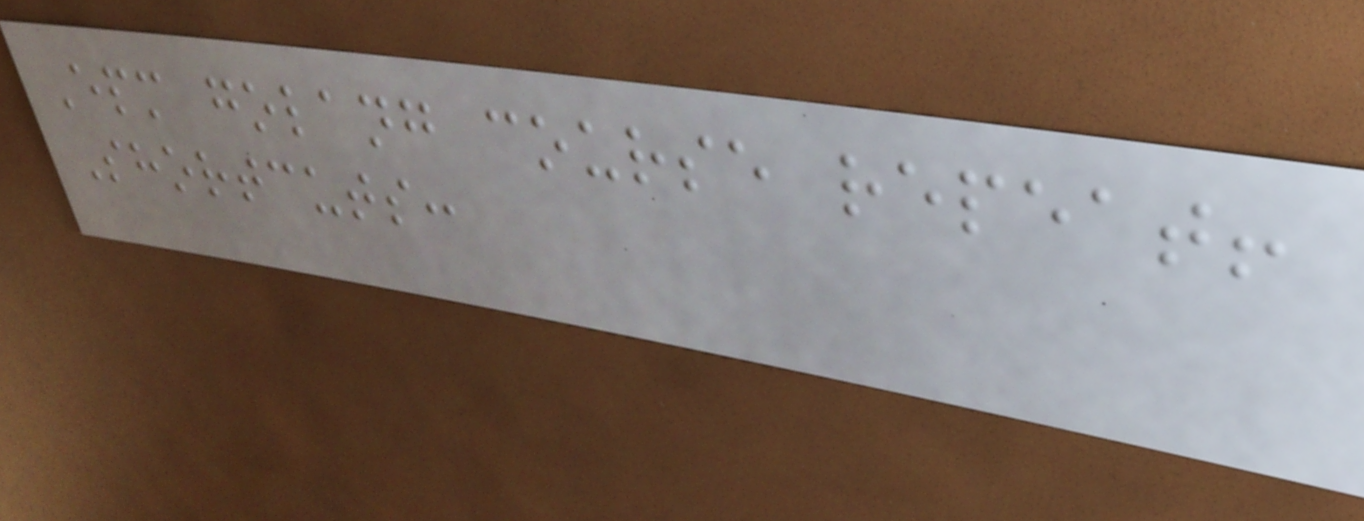Epm golang course repeat!
Shortcuts:
